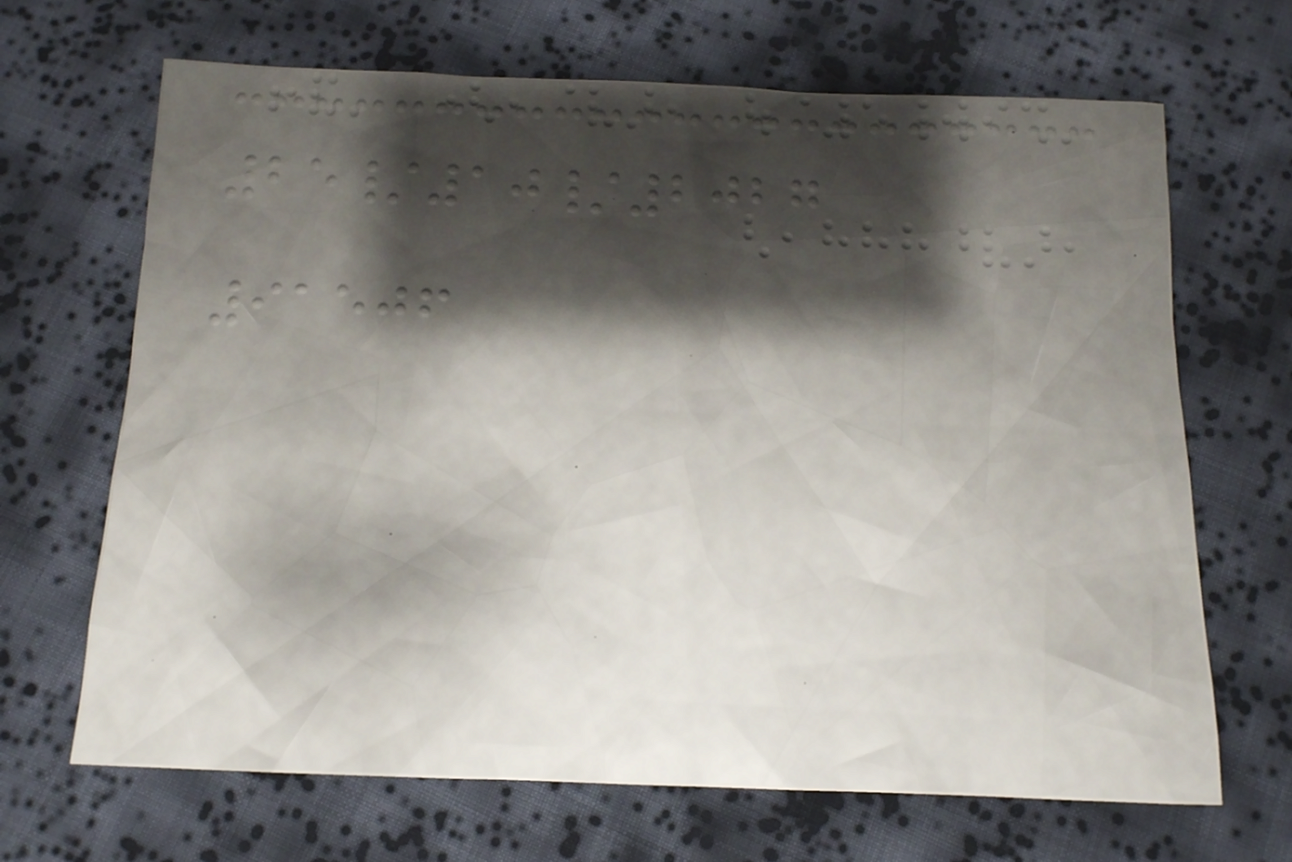25/10/2027
91506
